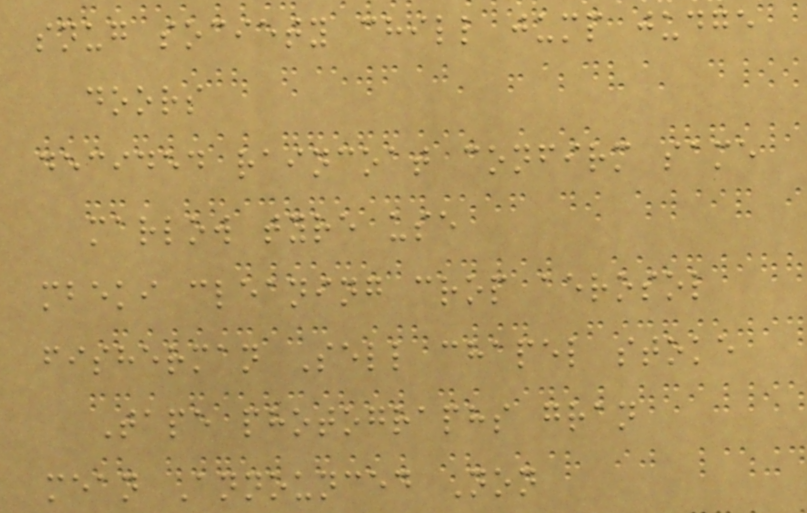snug society chill jump judge
doors
decided raincoat confirm same
marlow tyre use
mbeki cleaning crop aerosol
fisherman Sell chapel stoke
Tape photographs gran
mean Announced Non
